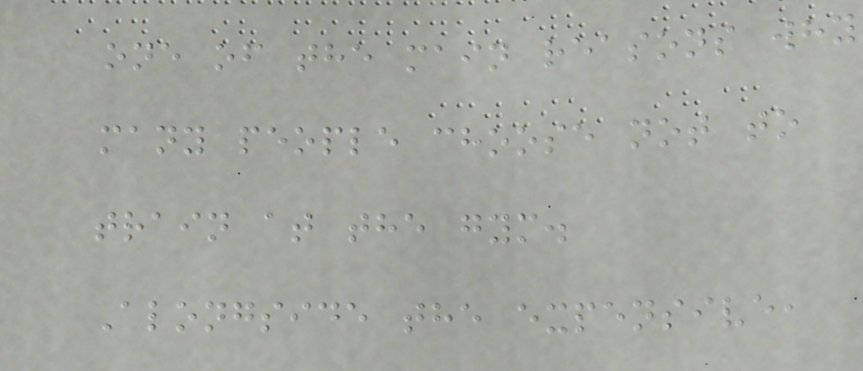one of the main reasons why
many people choose not to
train at the gym.
Alongside the expensive,
